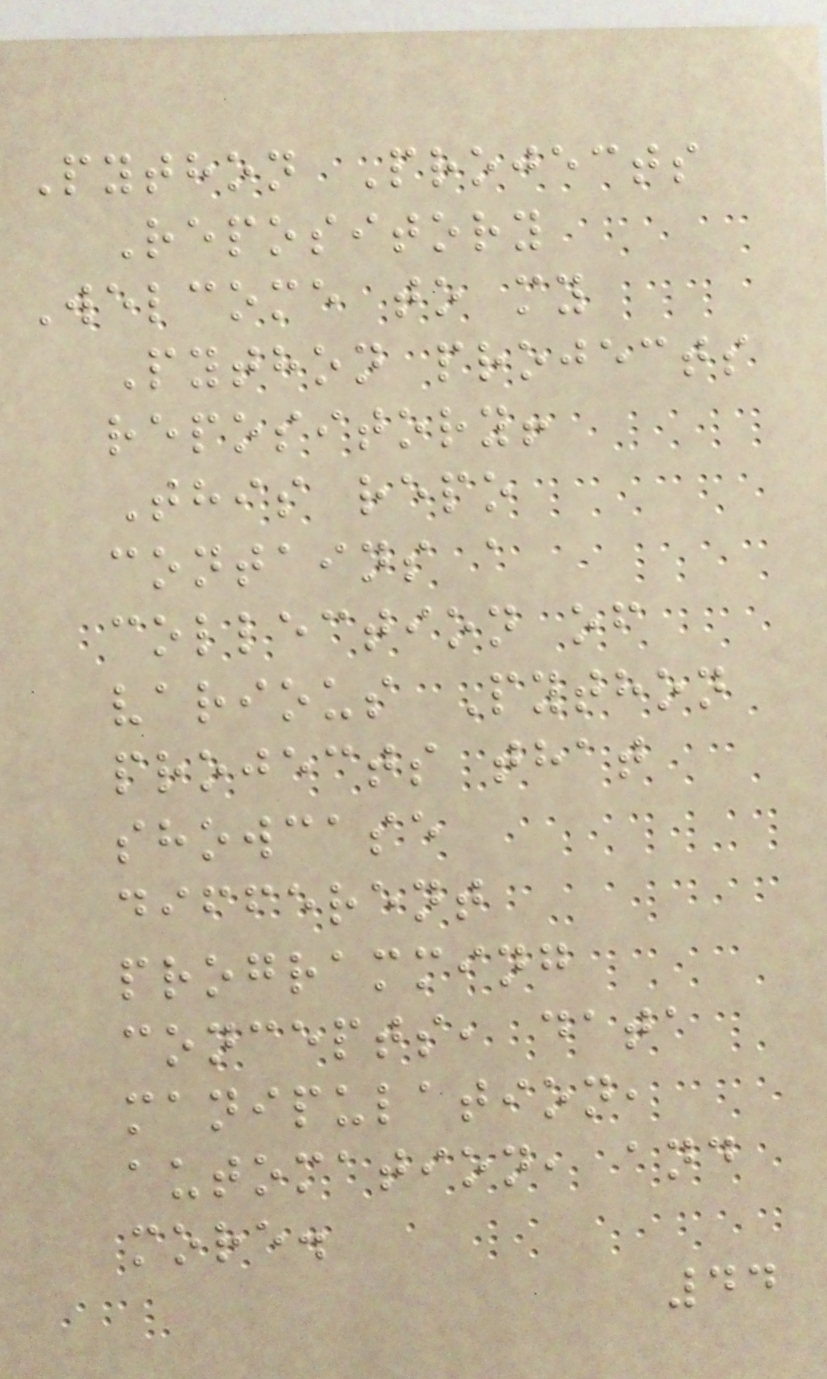Python Projects
Repository
Welcome to my
Python projects
repository!
This repo
contains a
collection of
various Python
projects that
showcase
different
programming
concepts, data
manipulation,
automation, and
more.
44
